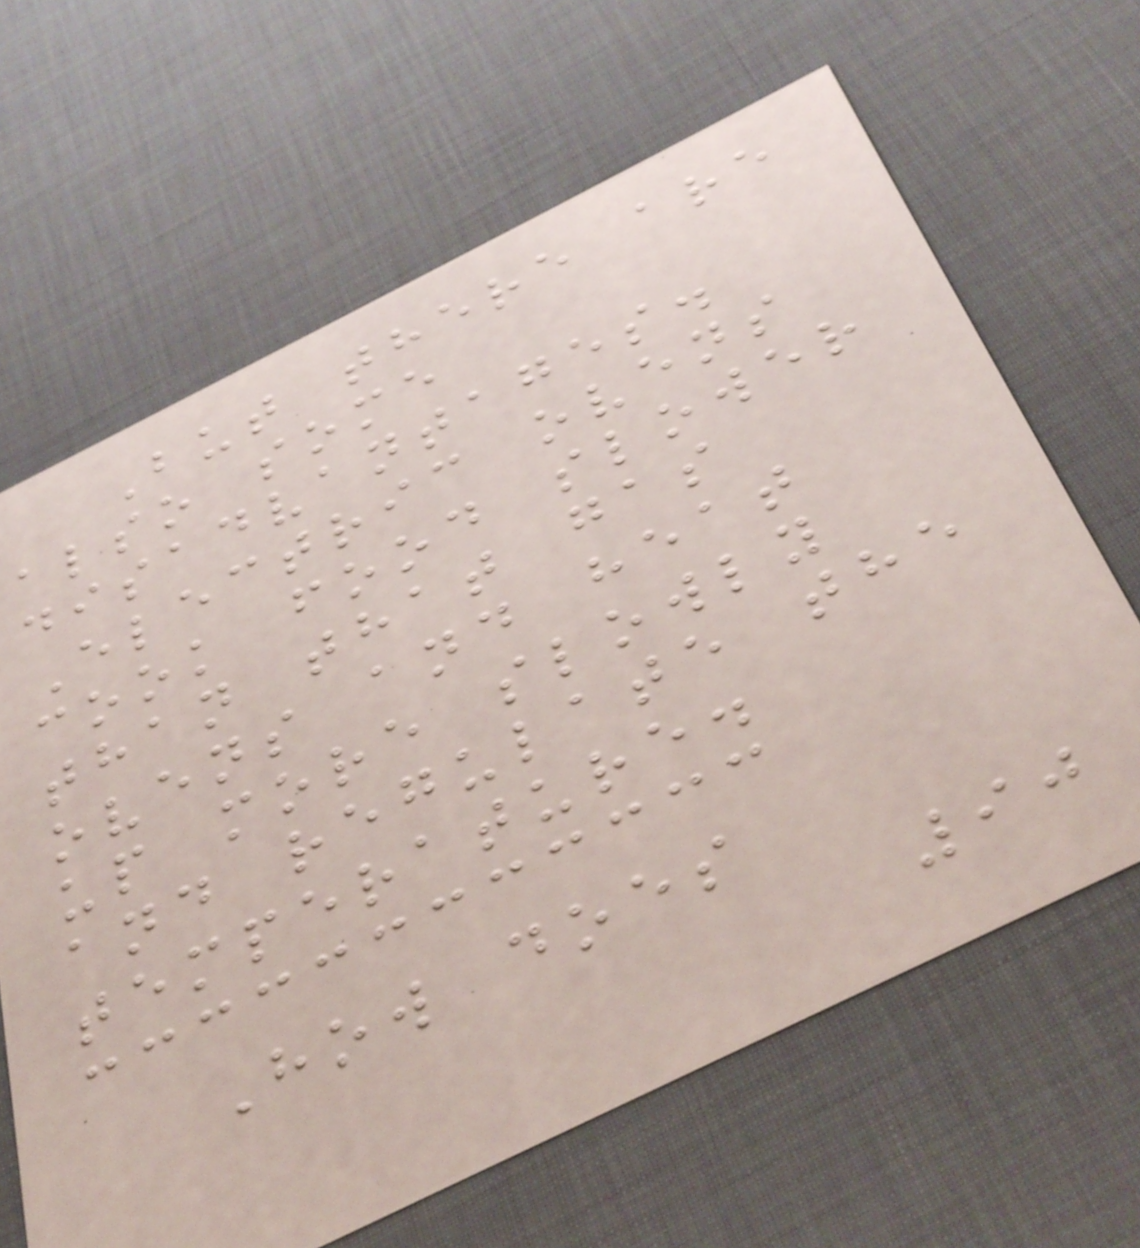But there are
also some
disadvantages.
Electric ovens
cook food slower
than that gas
ovens and heat
up more slowly
and regulate the
temperature.
How does
90
